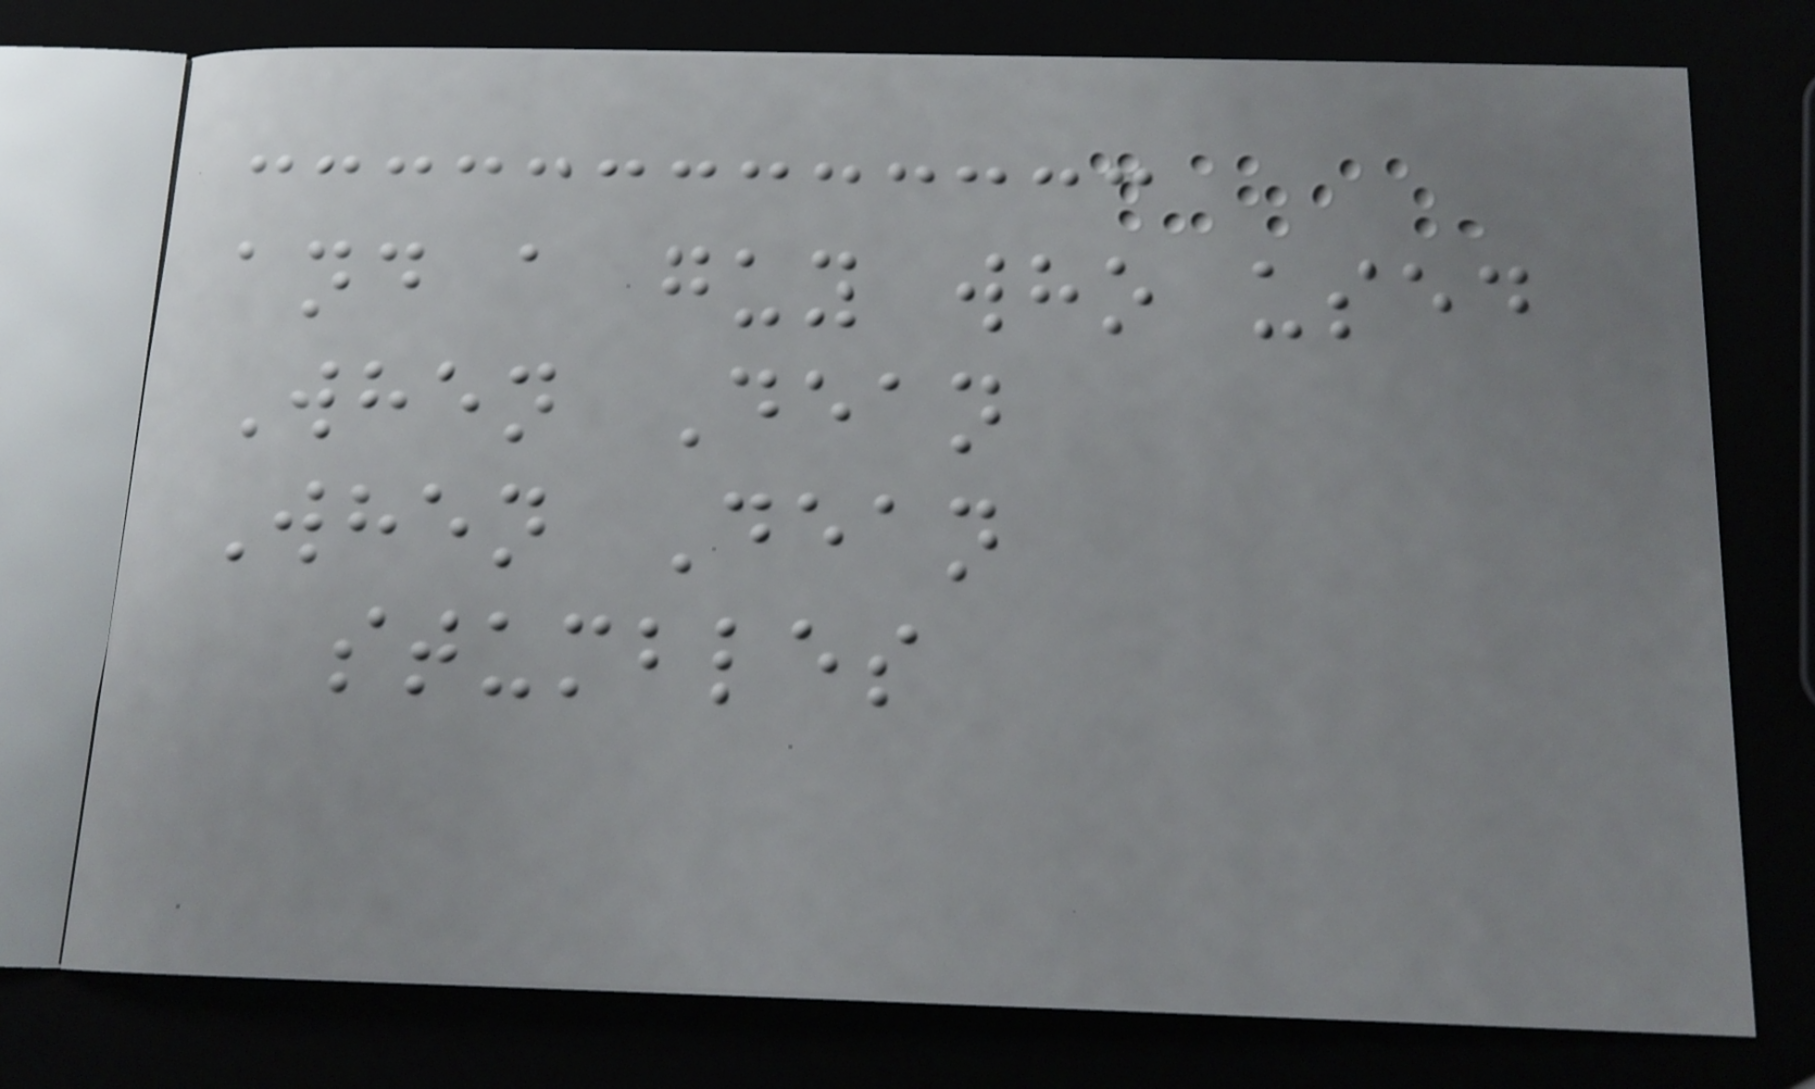and a guy who used
When Dean
When Dean
stumbles
